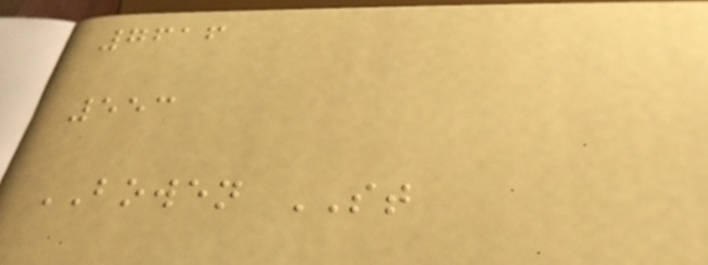7616
553
BOWEN ST
